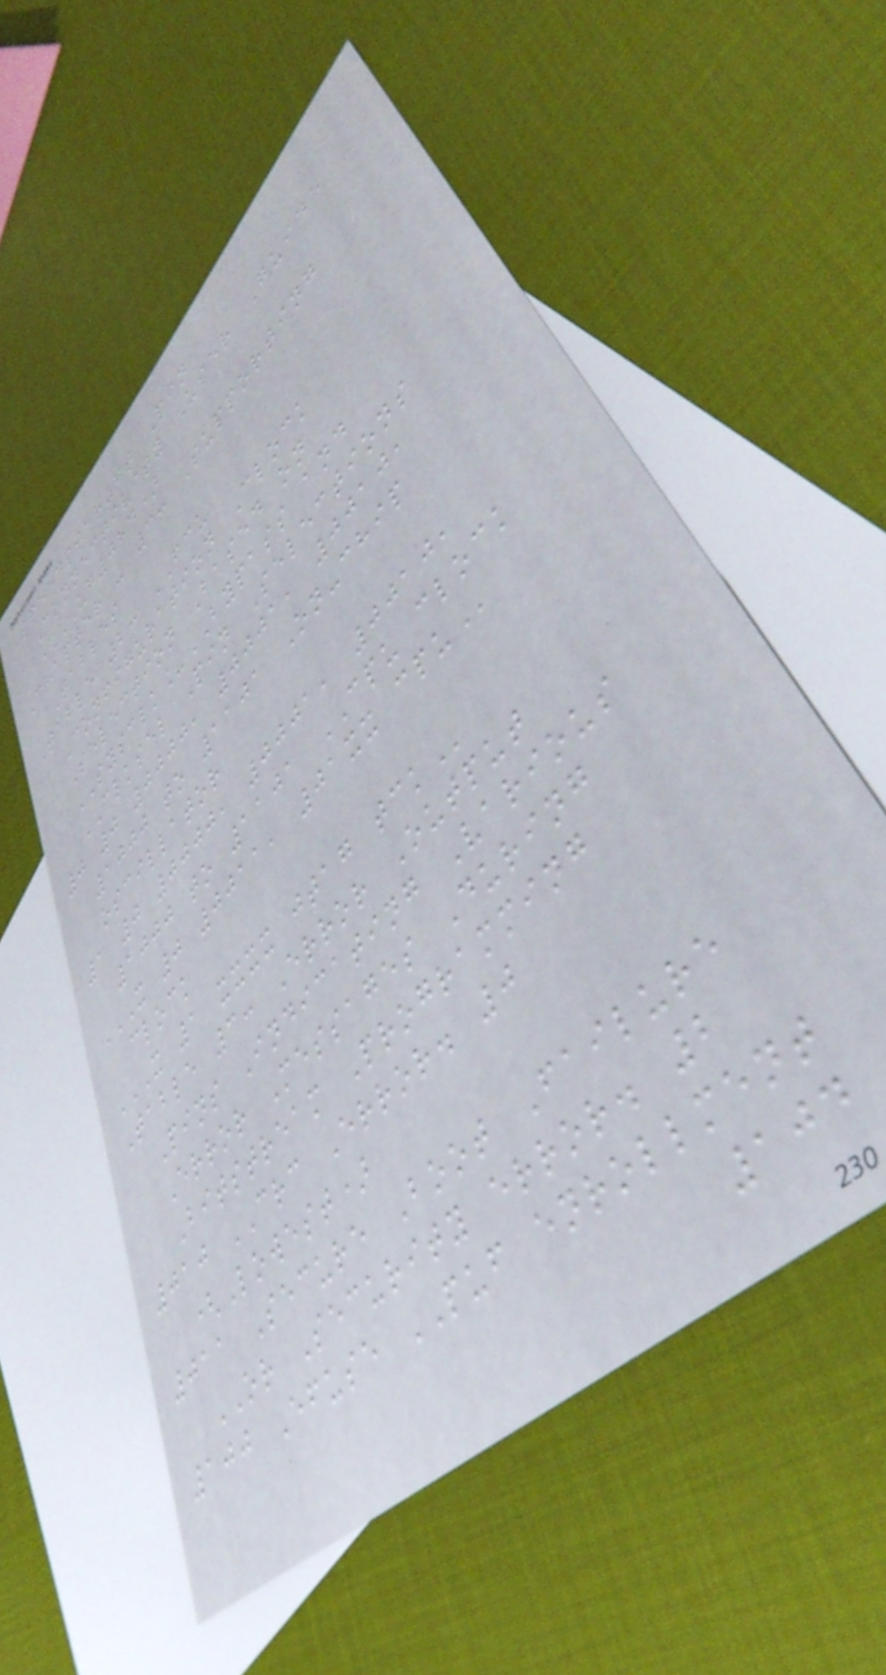Speedster7t Pin
Connectivity User Guide
(UG084)
Chapter - 3: Supporting
Tables
Table 2: FCU
Configuration Clock
Selection Based on
SYSCLK_BYPASS and
CLKSEL Pin Selections
0 0 0000, 0001, 0010,
1000 to 1101 On-chip
oscillator
1 0 0000, 0001, 0010,
1000 to 1101 CPU clock
X 0 0011, 01XX CPU
clock
X 1 XXXX JTAG TCK
Table 3: Error Output
Pins Indicating Various
Error Messages During
Bitstream Programming
010 CRC Error. 0
(Lowest)
011 Secure Boot Failure
OR Security error. 2
100 Efuse PUF enrollment
104
